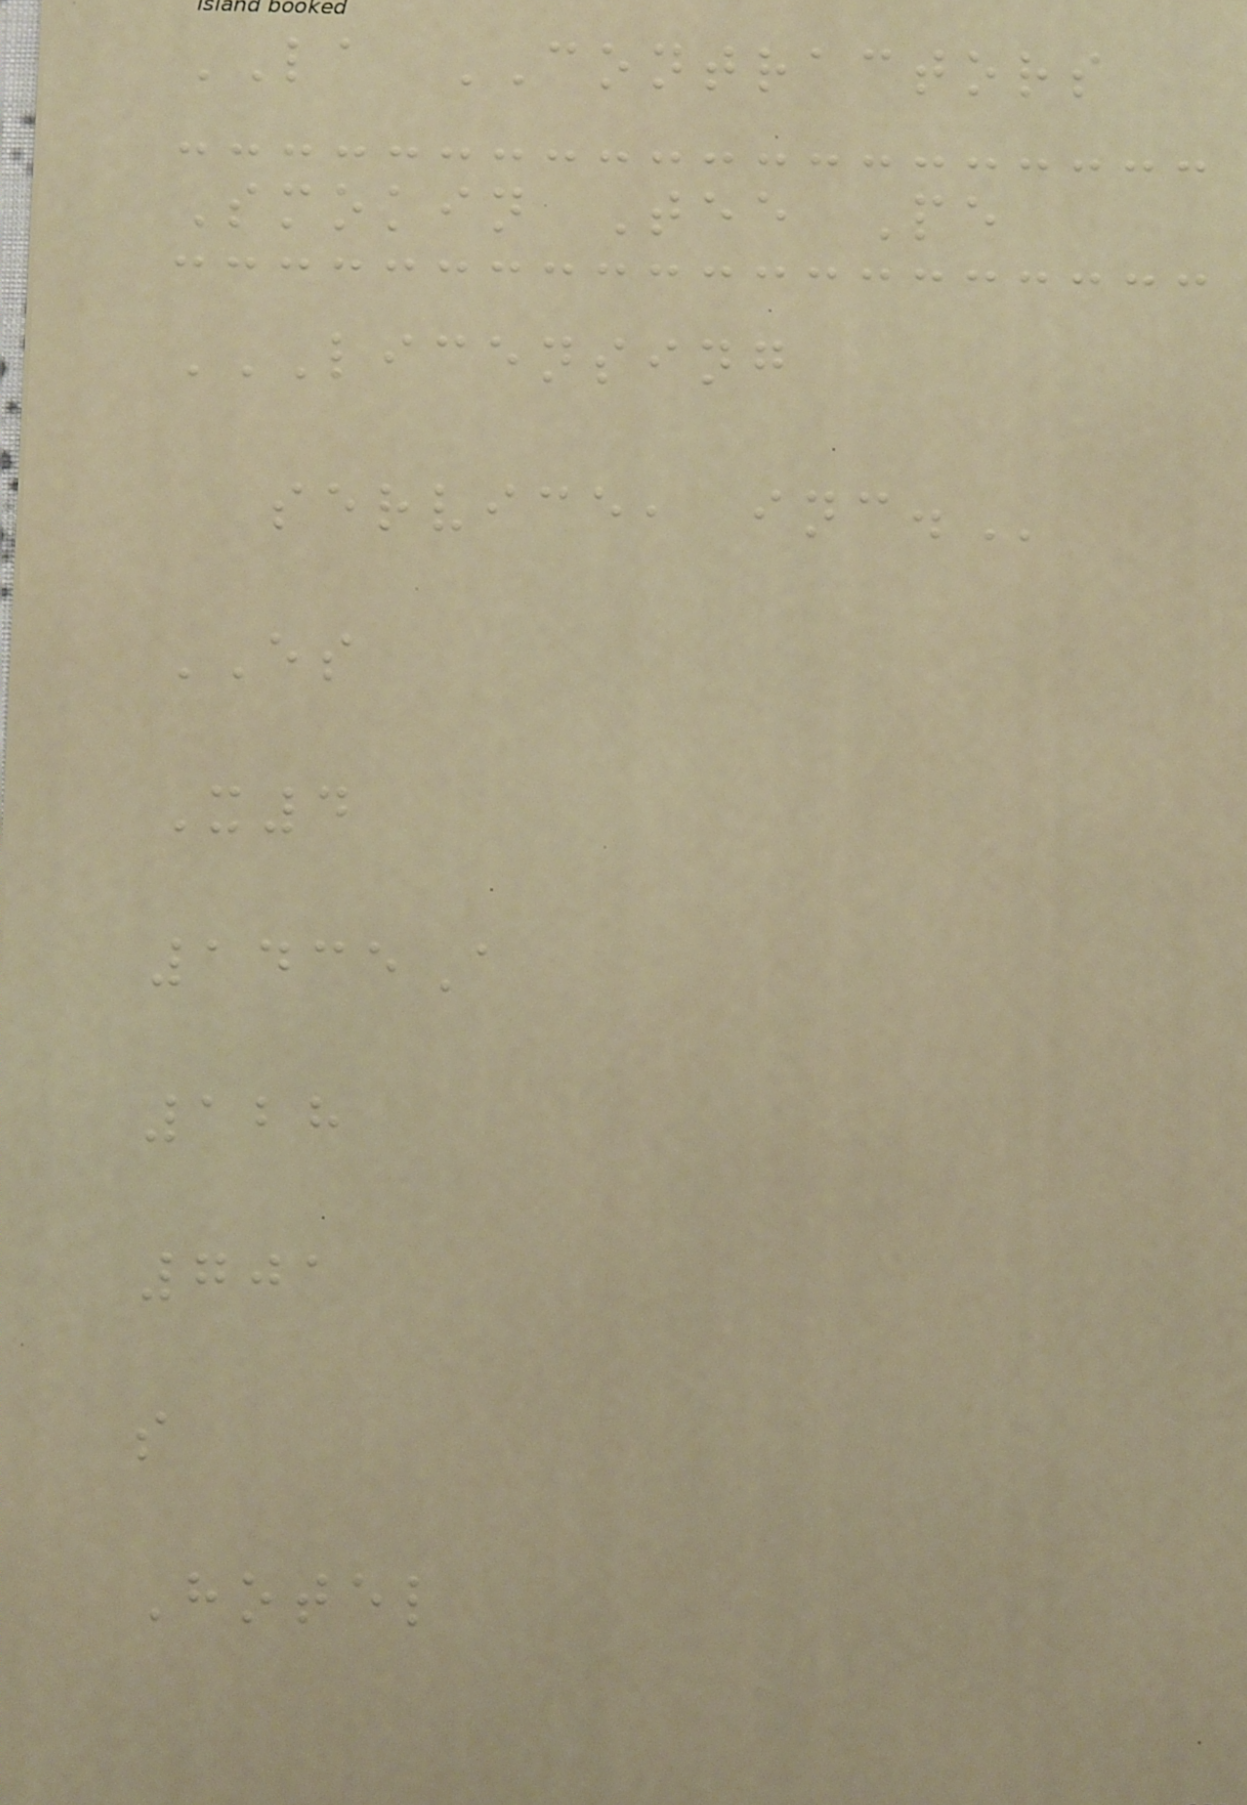LA CONTRACTORS
Smokin Tee Pe
LICENSING
SERVICE, INC.
ES
X4
1435A
128
701
s
Hotel
